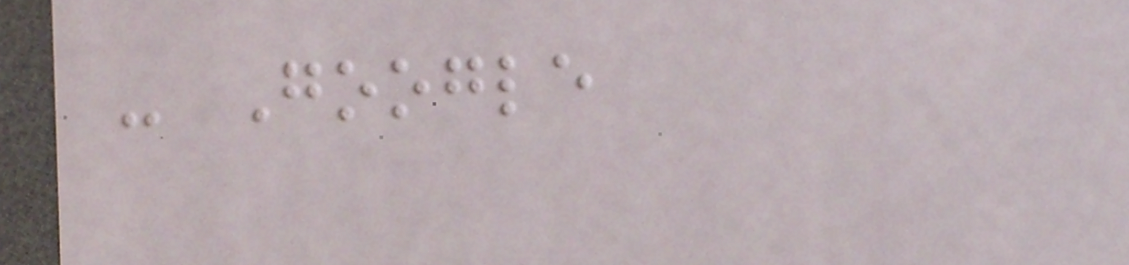- Google
